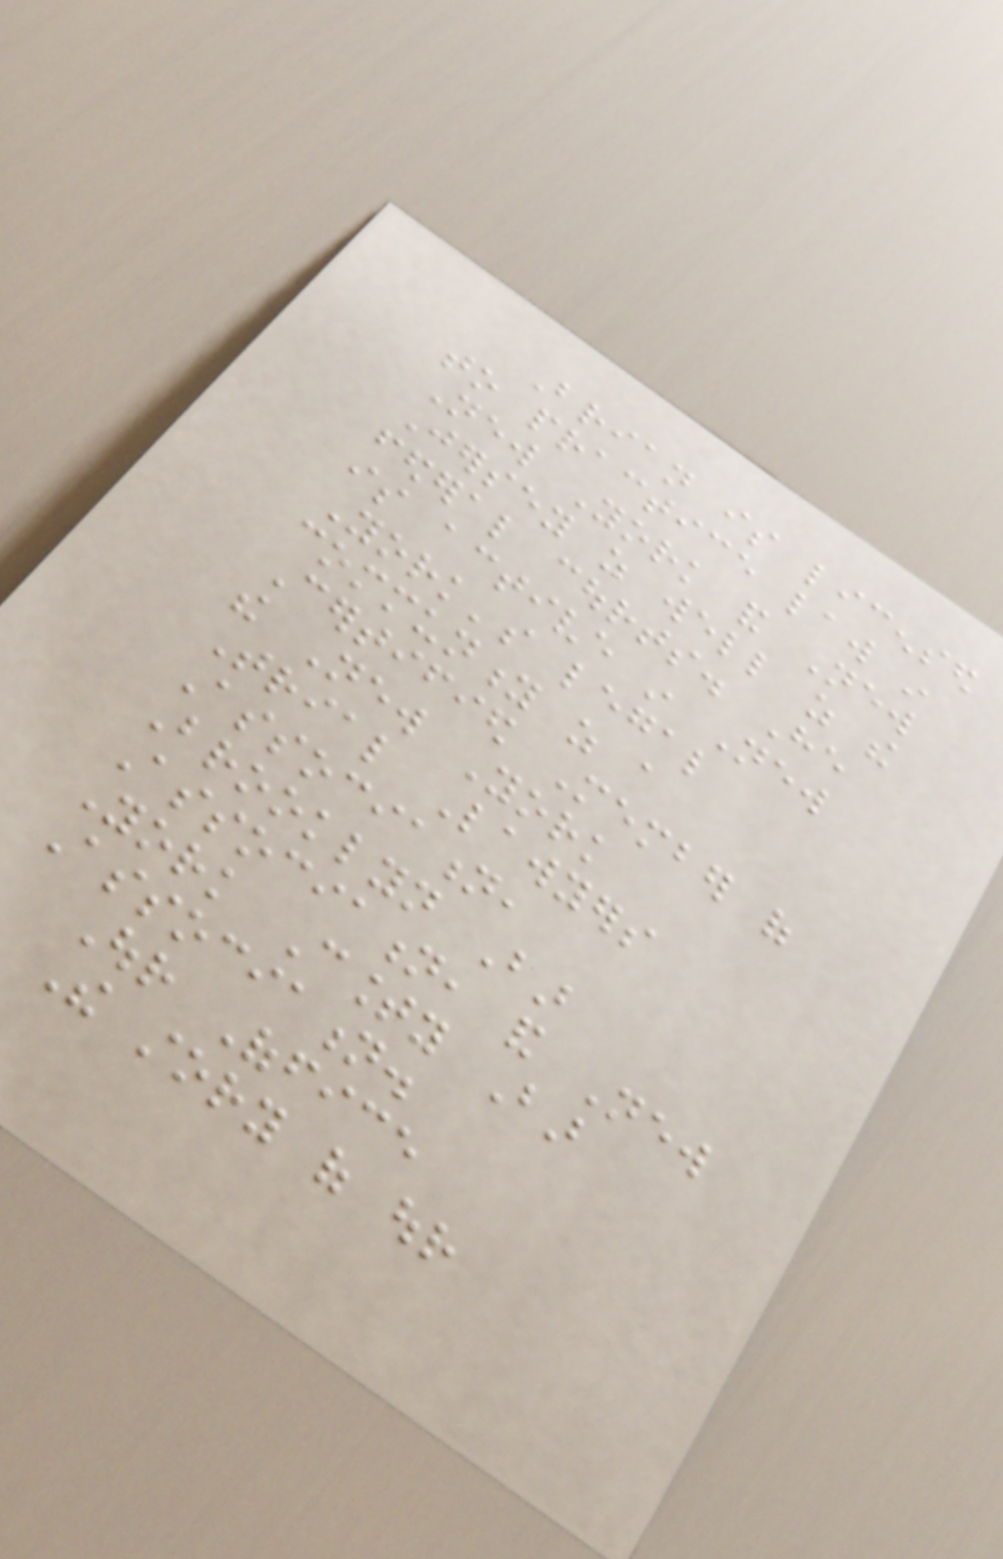Brian is licensed
to practice law in
New York and New
Jersey as well as the
federal courts. He
is active in New
York's legal
community as a
Certified Member of
the New York
Trial Lawyers
Association,
Brooklyn Bar
Association, and New
York County Bar
Association.
Our Office
The story of our
